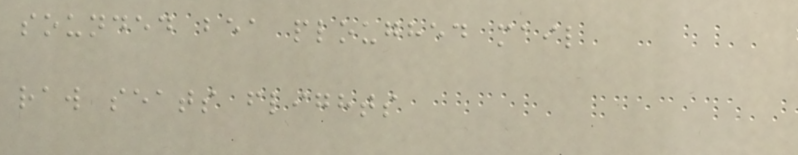sounded bea ploughed mail
raw seats flights
